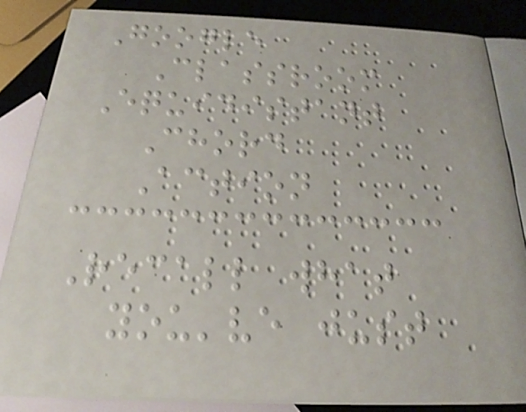Google
Classroom
Equidistant
Chord
Action
Recall what
you've just
